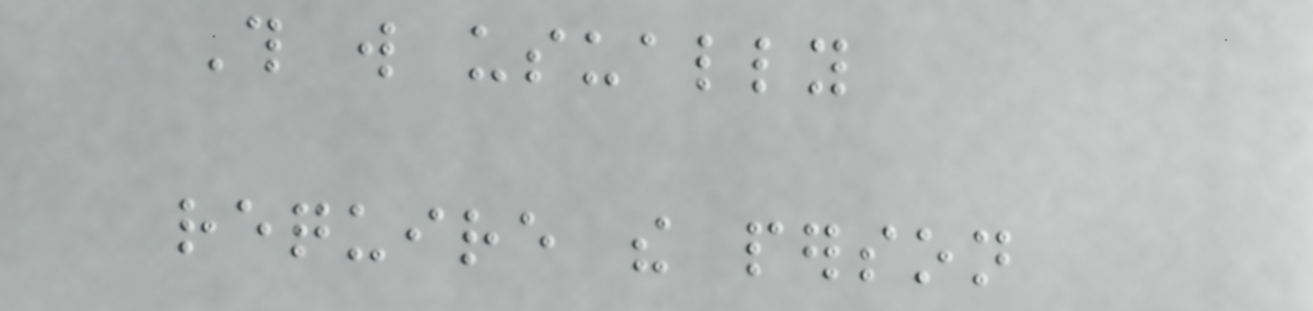This will usually
require the person
